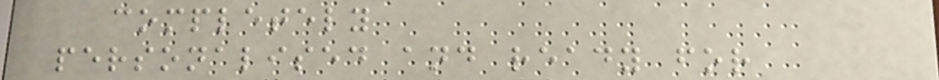completely
personalised and ready for
